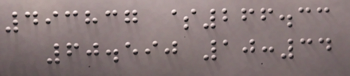493837 $266.33
60.590 10:34
